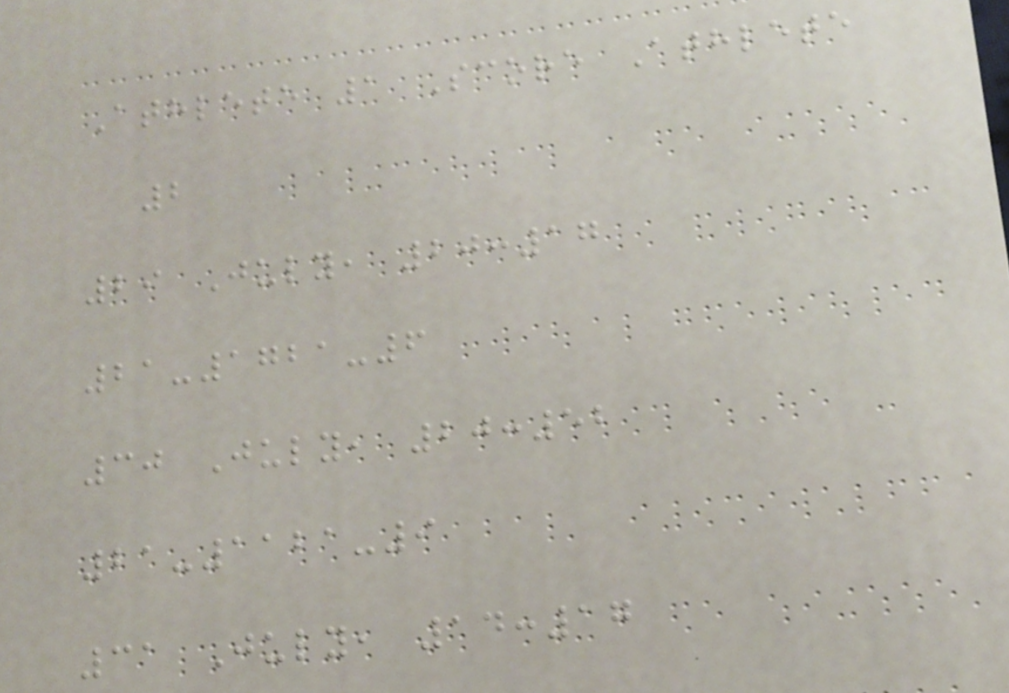Athlete 1 Score Athlete
2
29 July, 20:17
21-1721-6
30 July, 20:52
21-1121-9
31 July, 14:17
